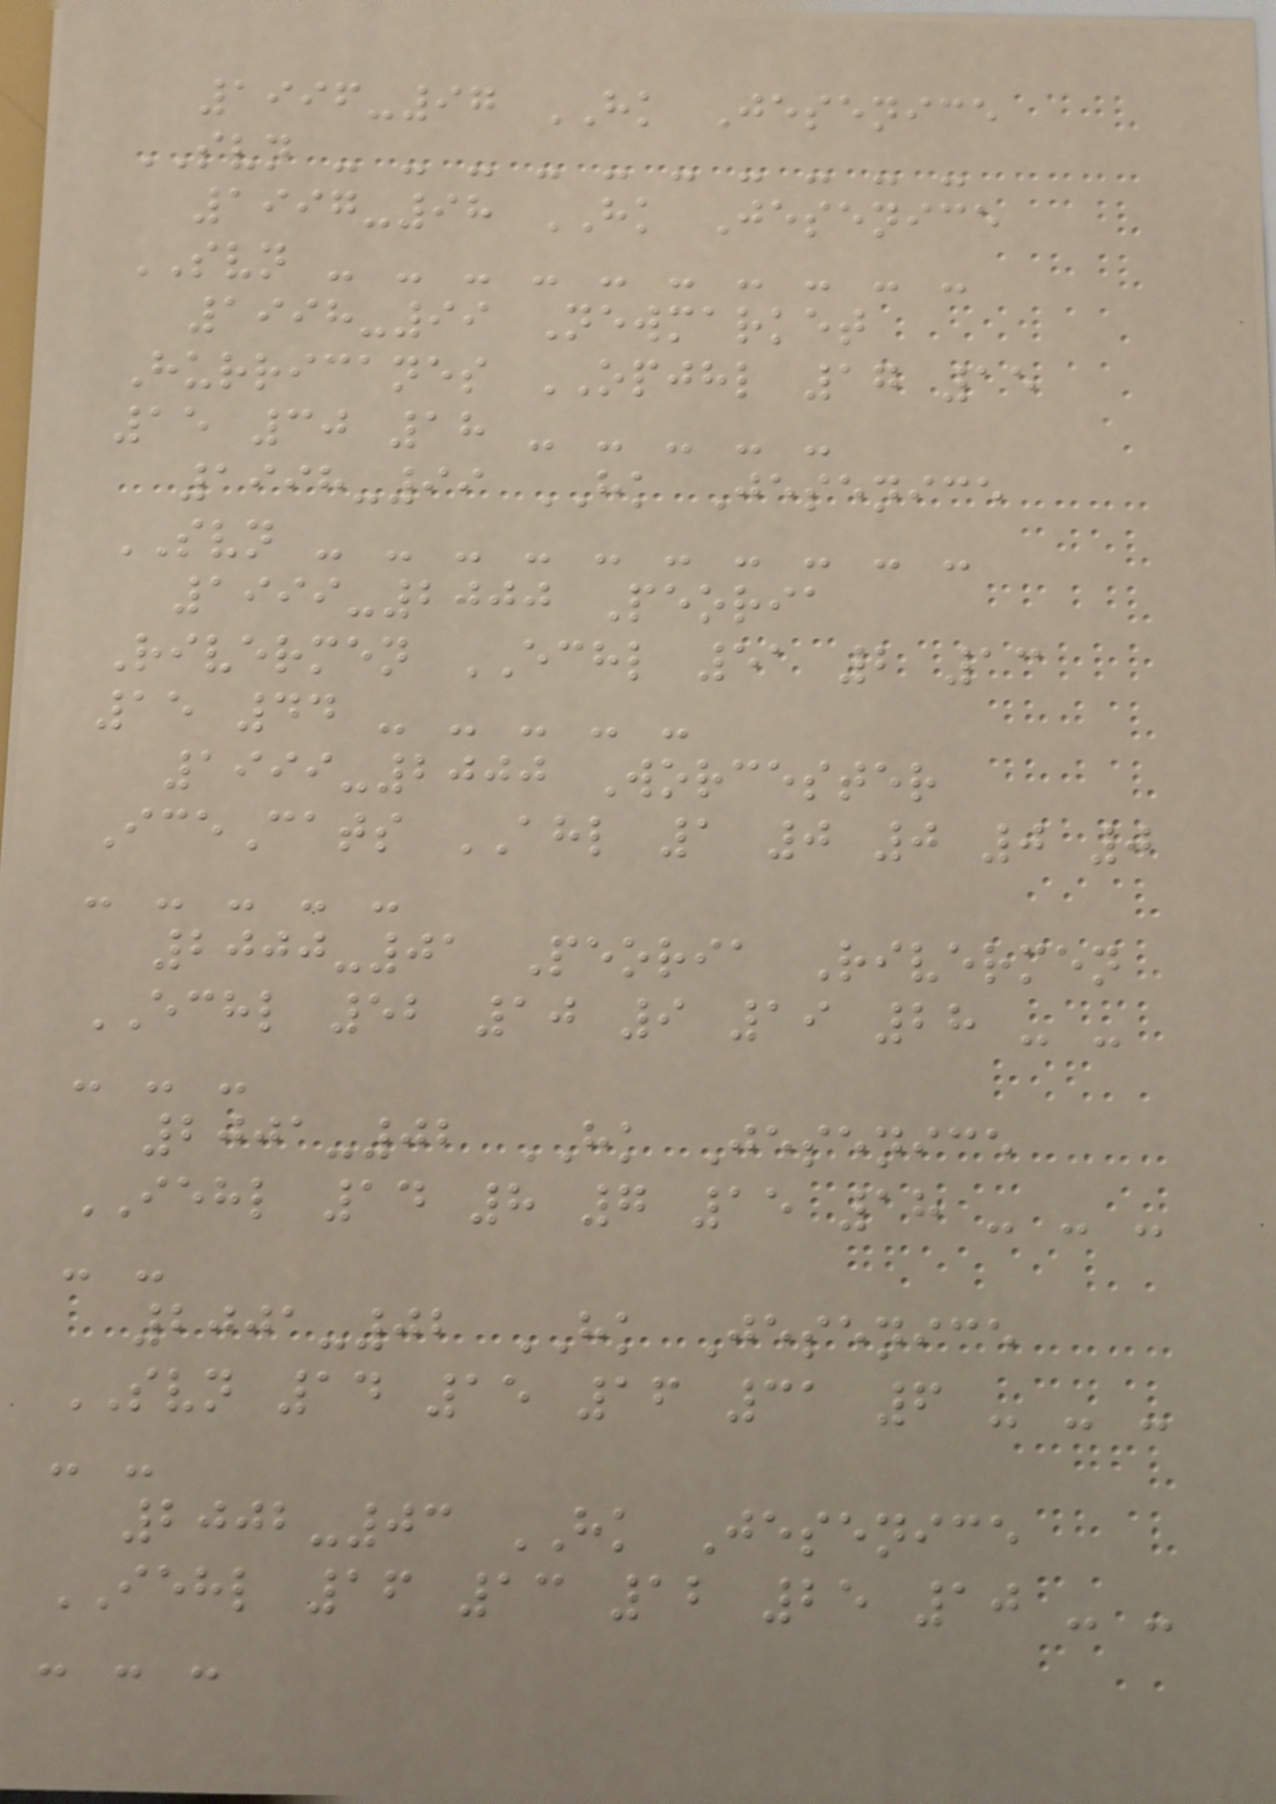1996-97 HK Jesenice
SVN - - - - - - - - - -
1997-98 HK Jesenice
SVN - - - - - - - - - -
1998-99 Newmarket
Hurricanes OPJHL 17 15
15 30 18 - - - - -
1998-99 HK Jesenice
SVN - - - - - - - - - -
1999-2000 Peoria
Rivermen ECHL 51 2 13
15 44 - - - - -
1999-2000 Worcester
IceCats AHL 1 0 0 0 0
- - - - -
2000-01 Peoria Rivermen
ECHL 52 10 9 19 28 - -
- - -
2001-02 HK Jesenice
IEHL 14 8 7 15 18 - - -
- -
2001-02 HK Jesenice
SVN 14 15 16 31 6 - - -
- -
2002-03 HK Jesenice
IEHL 16 13 12 25 10 - -
- - -
